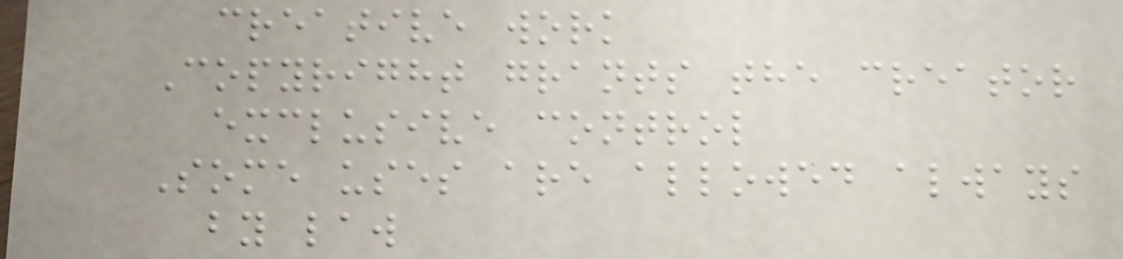creative work
Copyright grants the creator
exclusive control
Some uses are allowed always
by law
